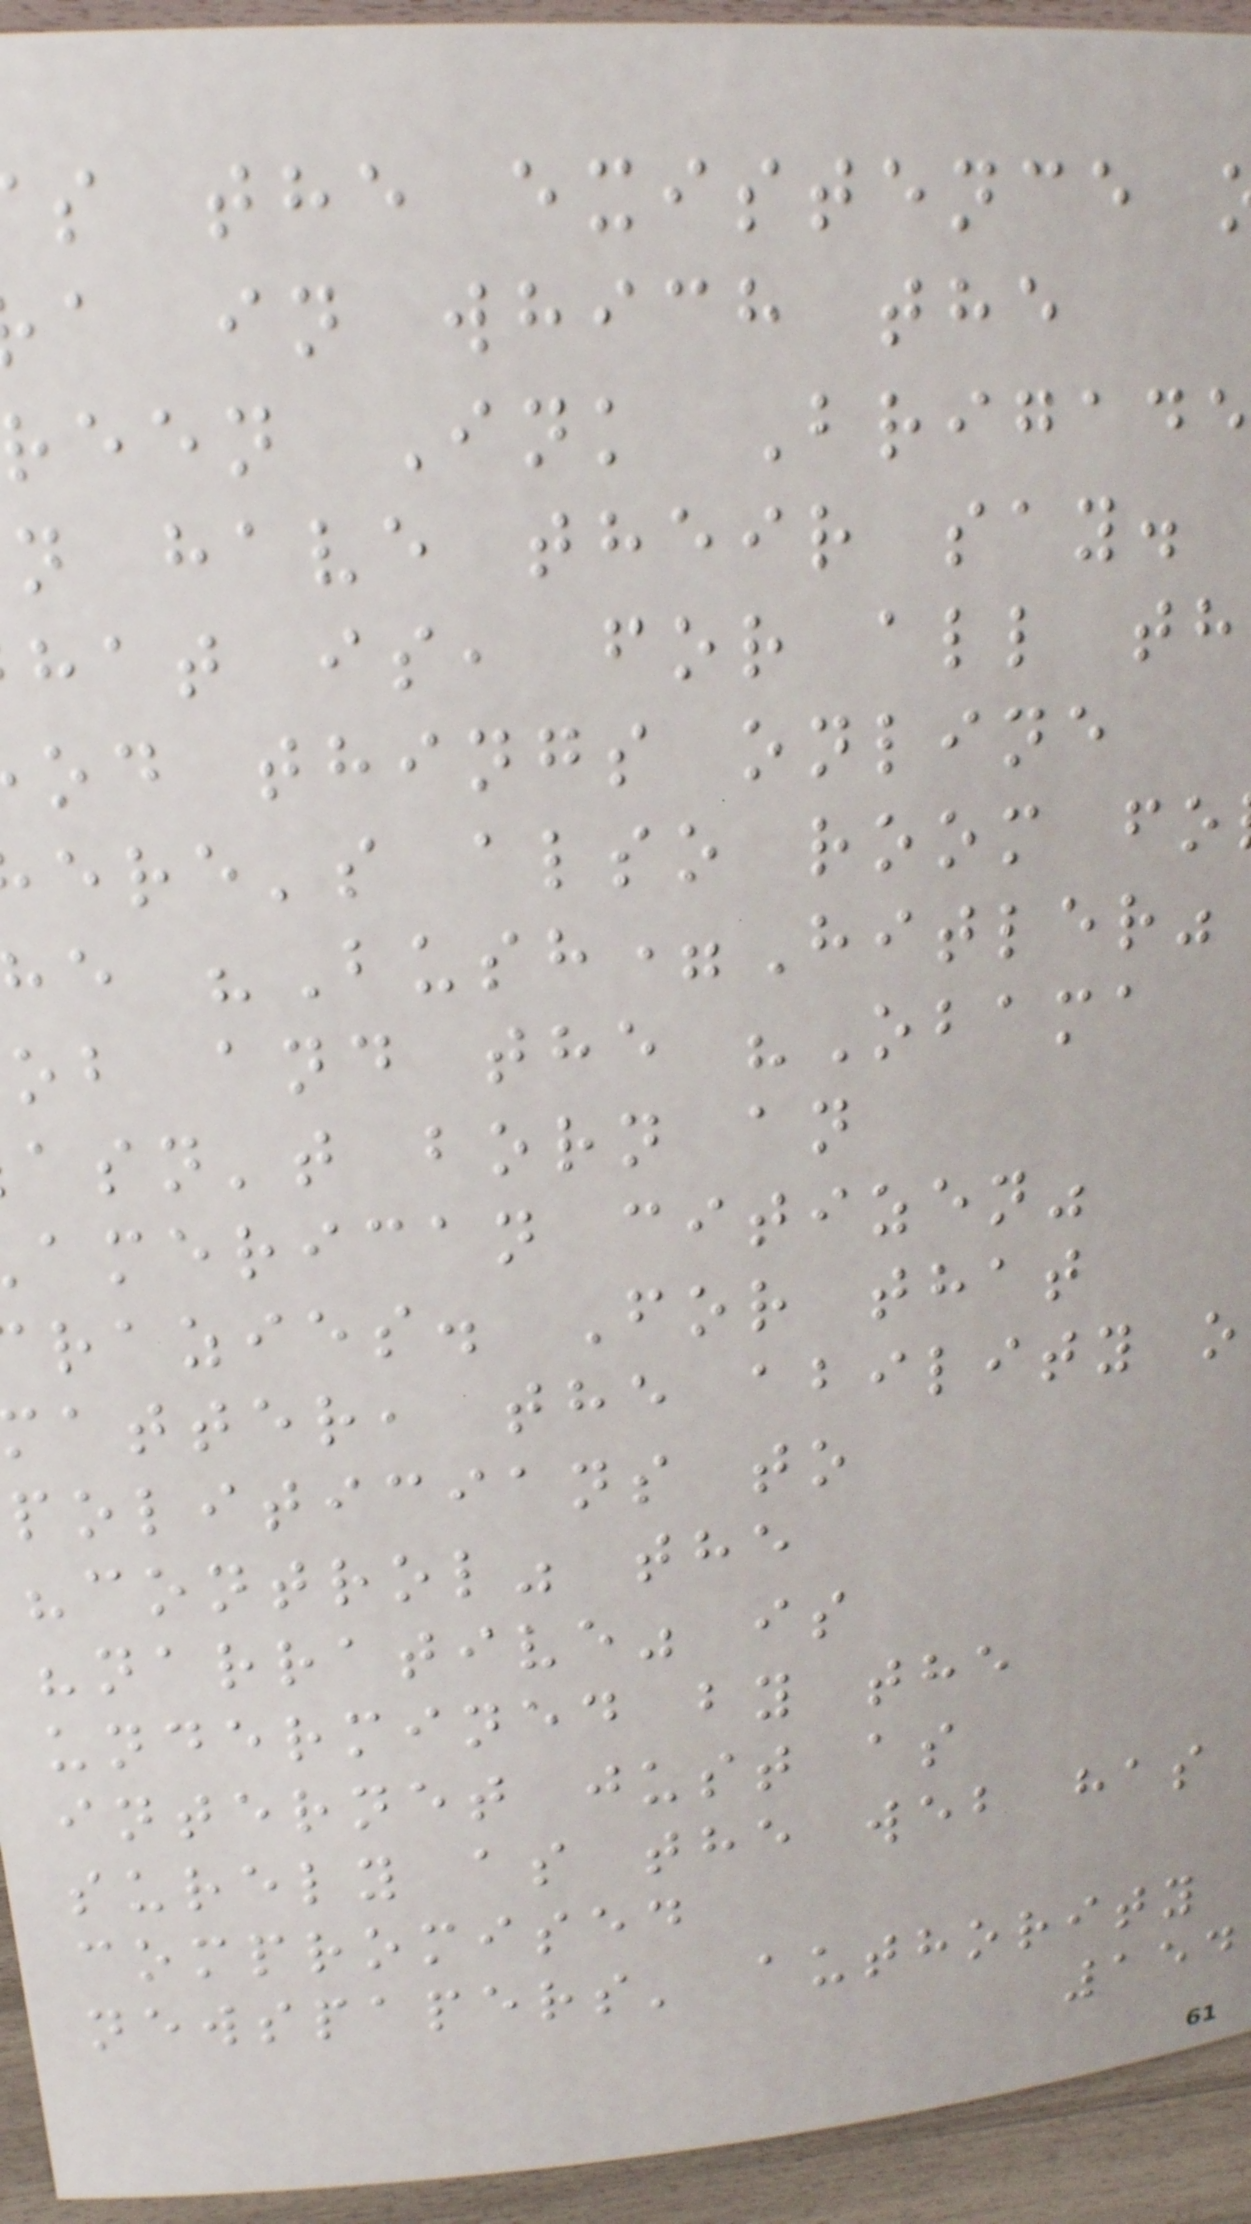s the existence
a in which the
reen Ink Brigade
n have their say.
hat is, for all th
od things online
ere's also room fo
e "Bush=Hitler"
ob and the "Obama
asn't born an
american citizen"
razies. For that
atter, the ability o
politicians to
"control" the
"narrative" is
undermined by the
internet just as
surely as the web has
compromised
newspapers' authority
154
